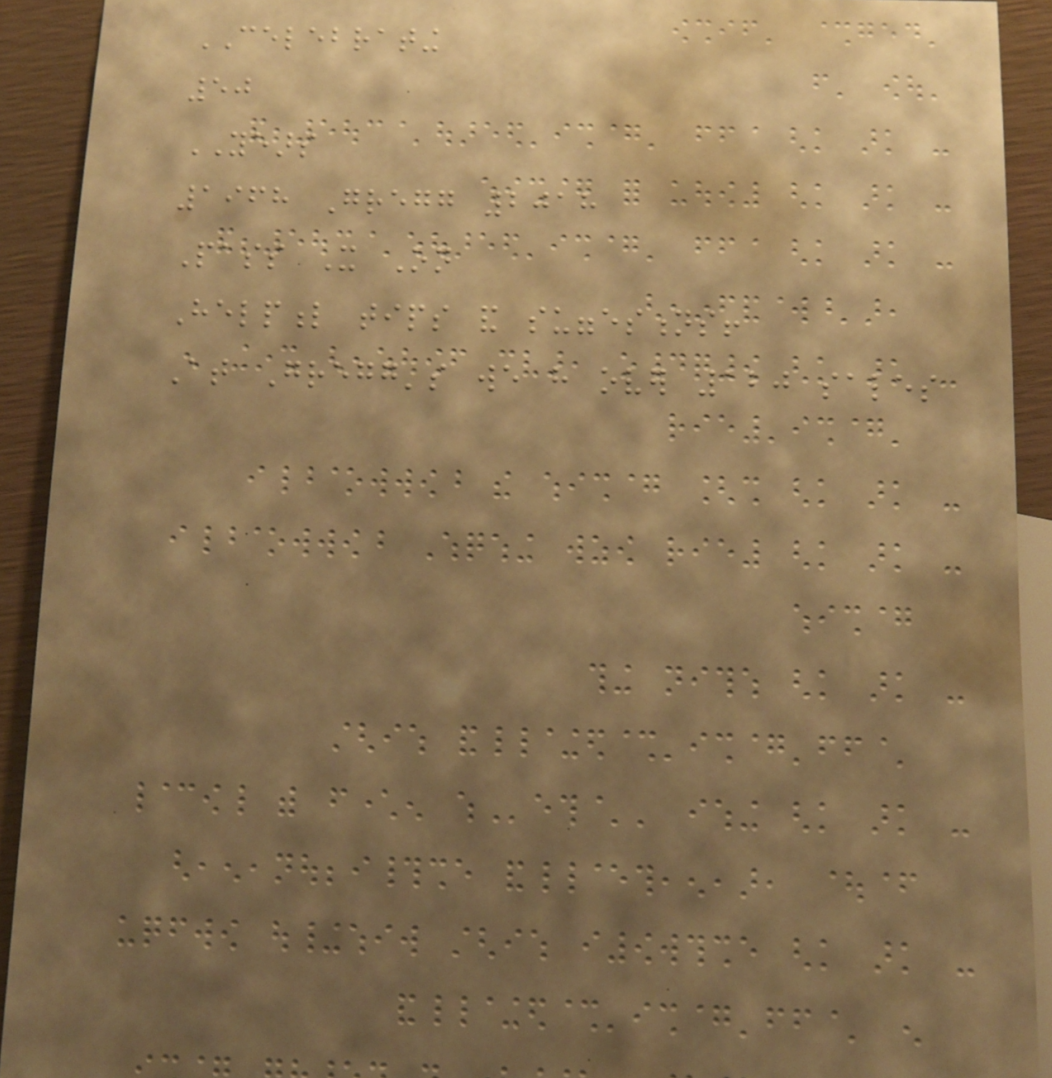CELEBRATING
50
YEARS
1968 Gregg 2018
Pass It On
Helpful tips and suggestions!
At Gregg's we have over 120 sales
